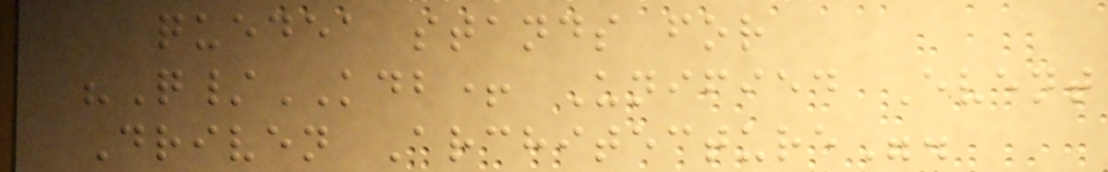quedea stands for
"Q/KDB+ Unified Event
Driven Architecture".
